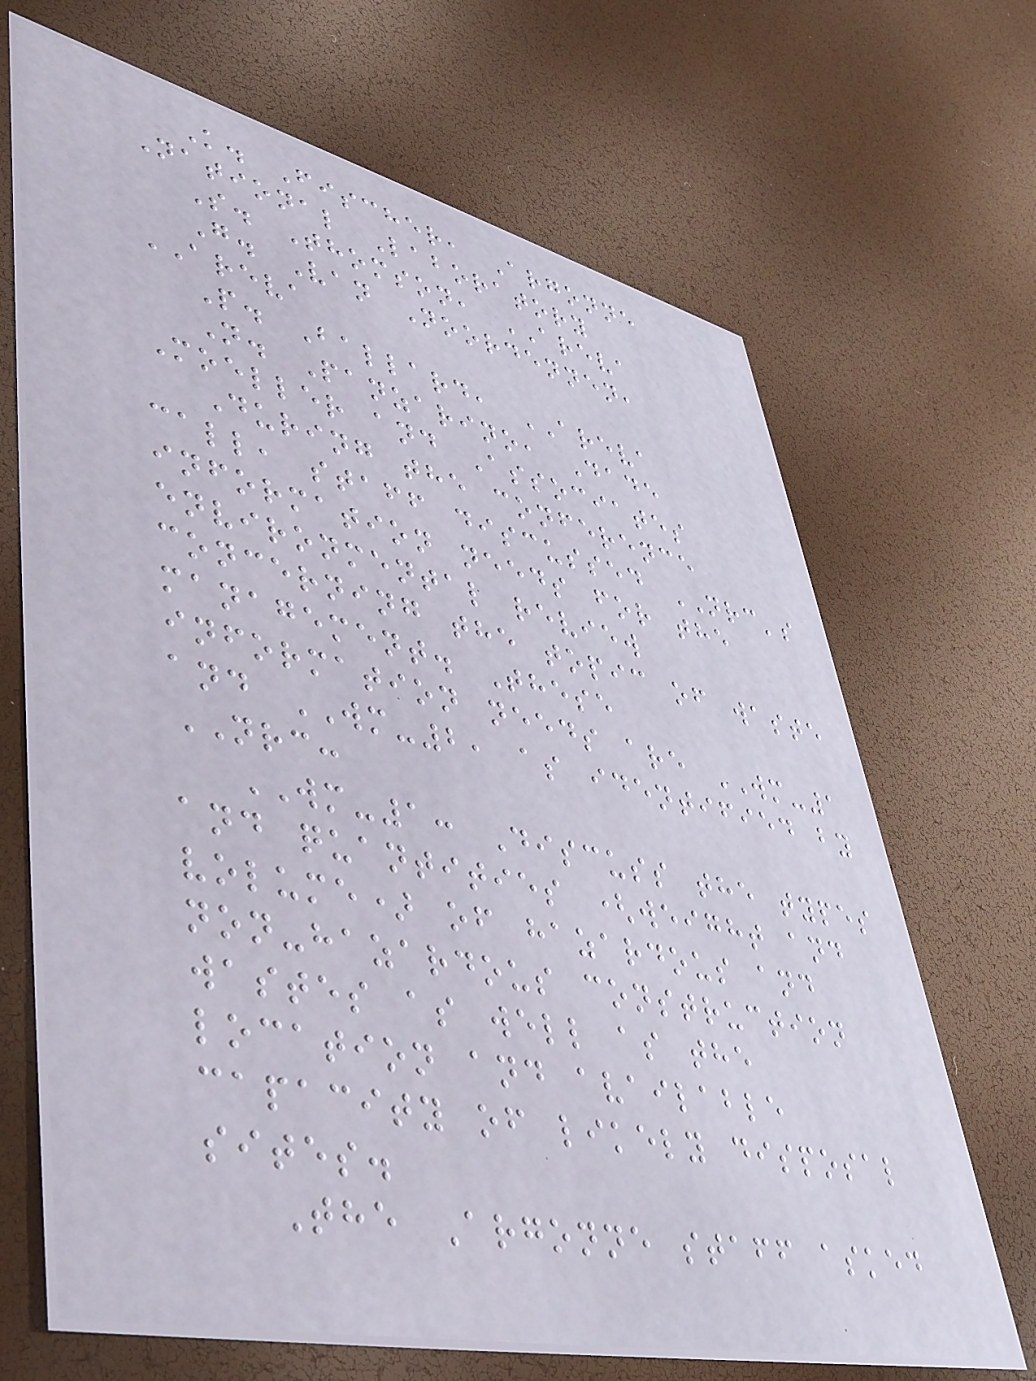K. Fischer, Argonne
National Laboratory
S. Thomson, AREVA
G. Van Noordennen,
AREVA
P. Ballard, AREVA
N. Panzarino, Dade
Moeller and Associates
During the conference
call, staff discussed NRC's
information needs for the
environmental review
concerning the topic of waste
management. These
information needs are WM-1
and WM-2, as identified by
NRC:
WM-1: Discuss the types
and quantities (weight and
volume) of hazardous and
non-hazardous construction
wastes as well as the
location and available
capacity of likely disposal
sites.
The Argonne staff asked
